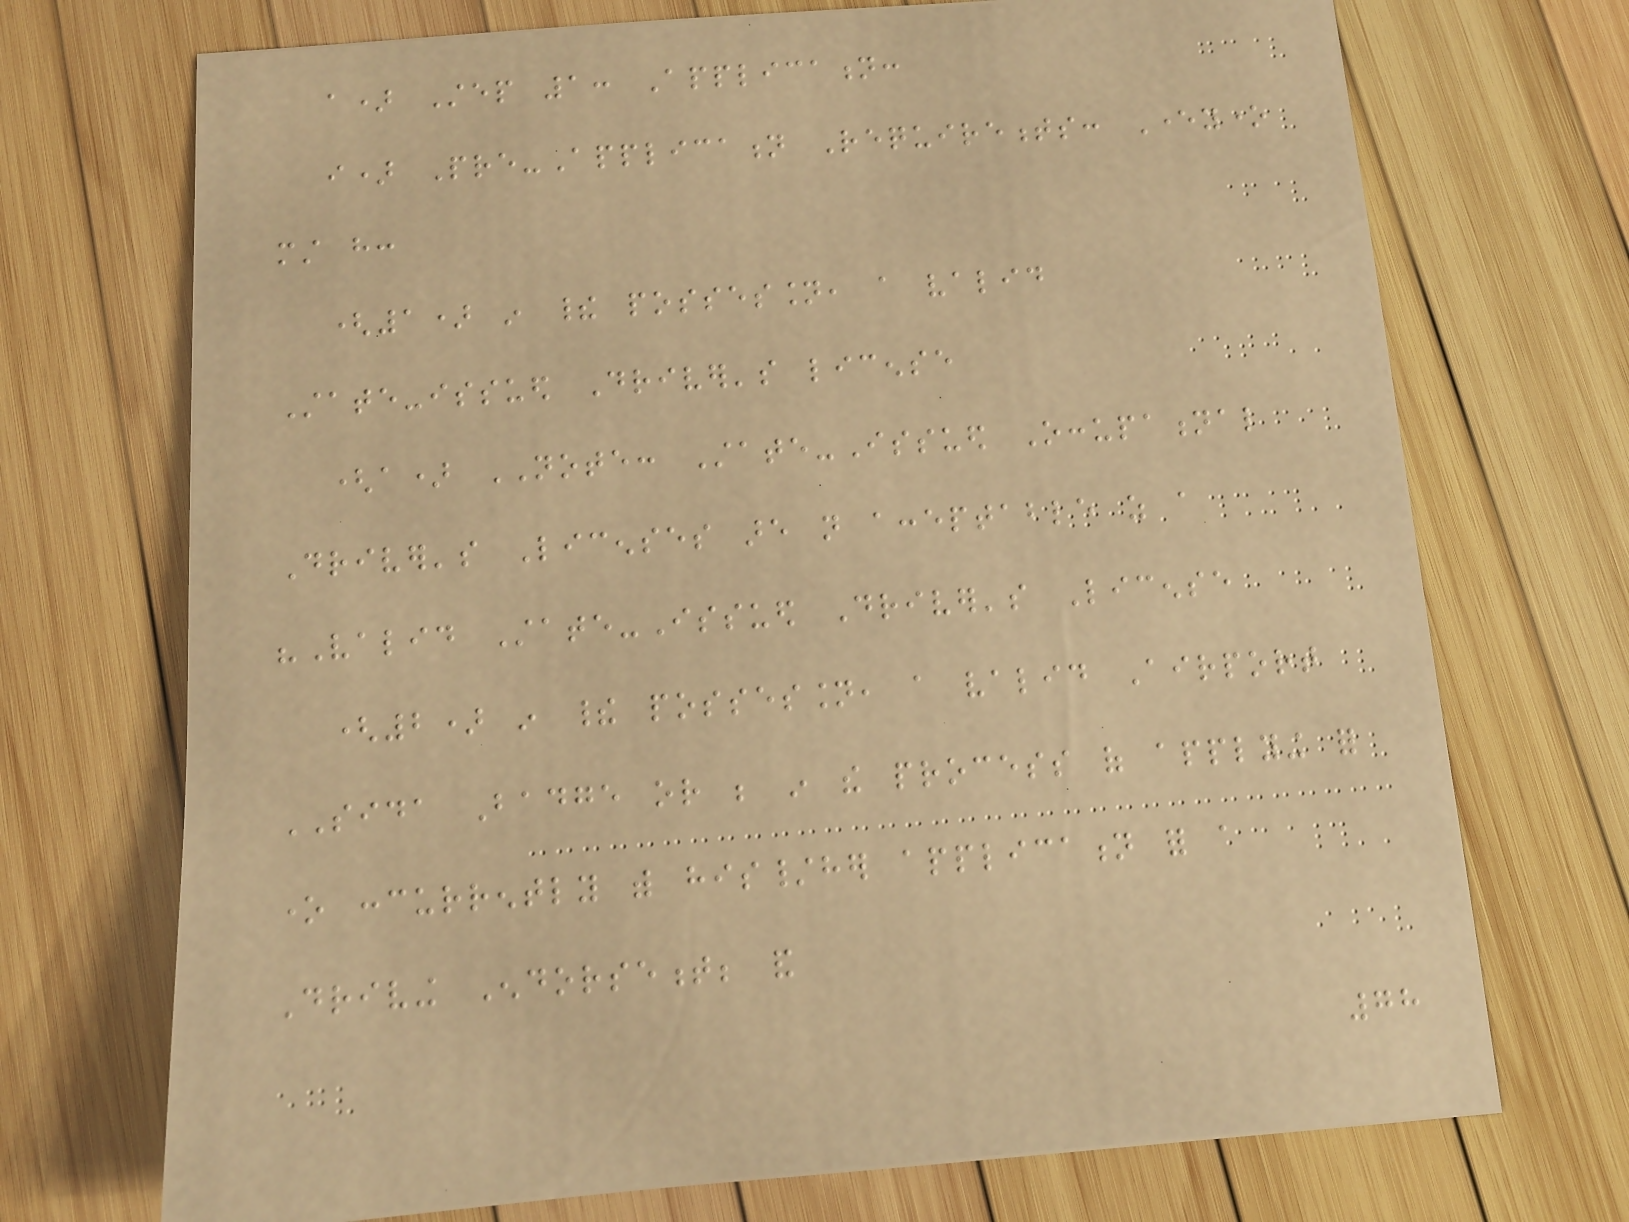a) Step 1: Application:
i) Pre-Application Requirements: Everyone
must have:
(1) in their possession, a valid
State-issued Driver's license
(a) NOTE: State-Issued Occupational
Driver's Licenses are not acceptable as a
"Valid State-Issued Driver's License
(2) in their possession, a valid Airport
SIDA Badge or be in the process of applying for
one concurrently with his/her application for a
Driving Endorsement; and
78
